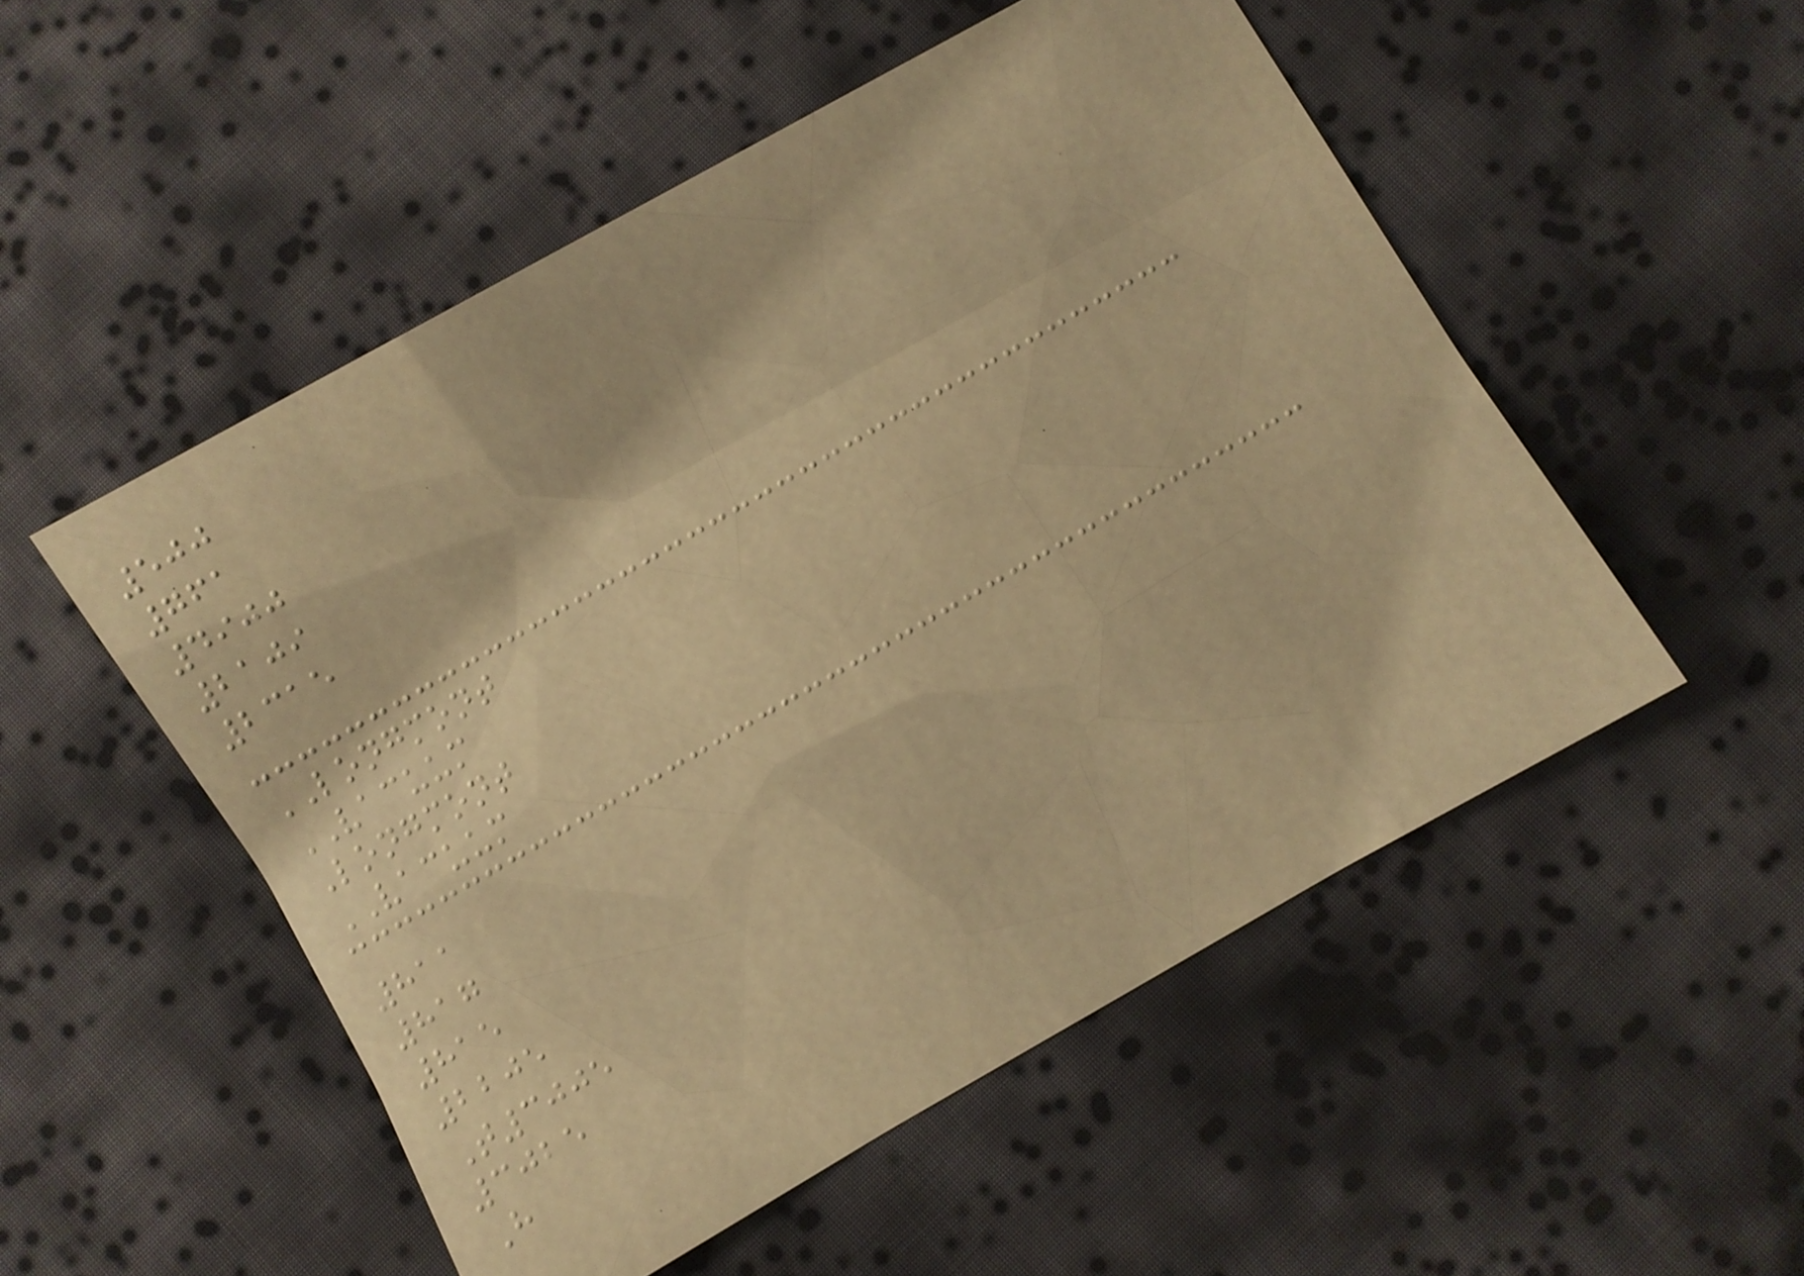500
761
4900
2109
2315
LONGMONT
VACUUM
Longmont
VACUUM
811
817
815
2205
T3005
3025
H
